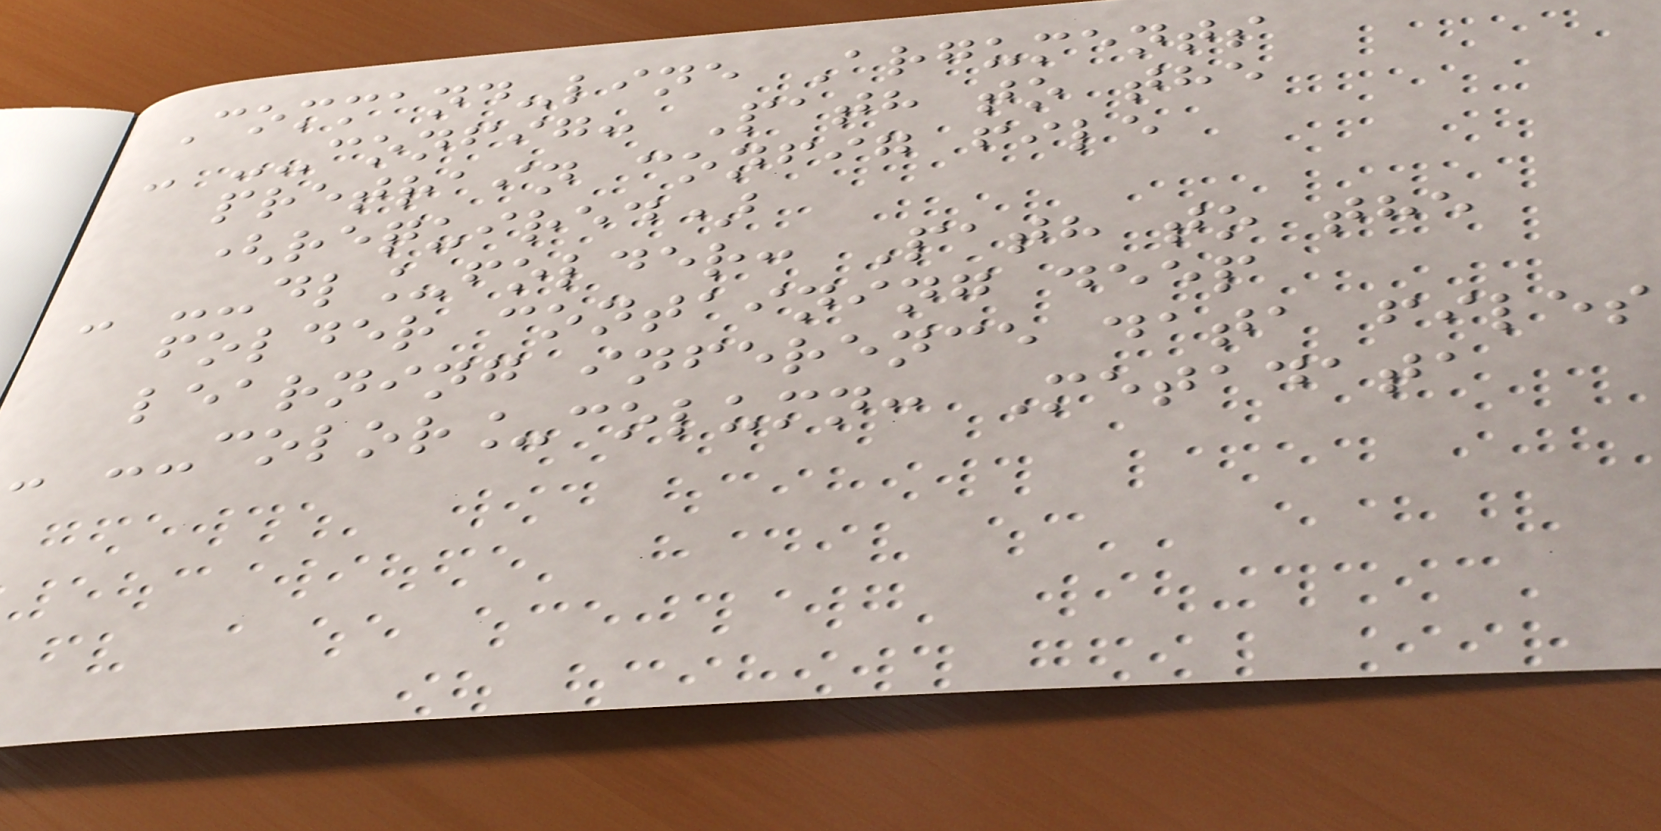Command-line Arguments
- --config: Path to the
pretrain config file
(required)
- --dl_folder: Path to the
folder containing deep
learning inference data files
- --color_column: Metadata
